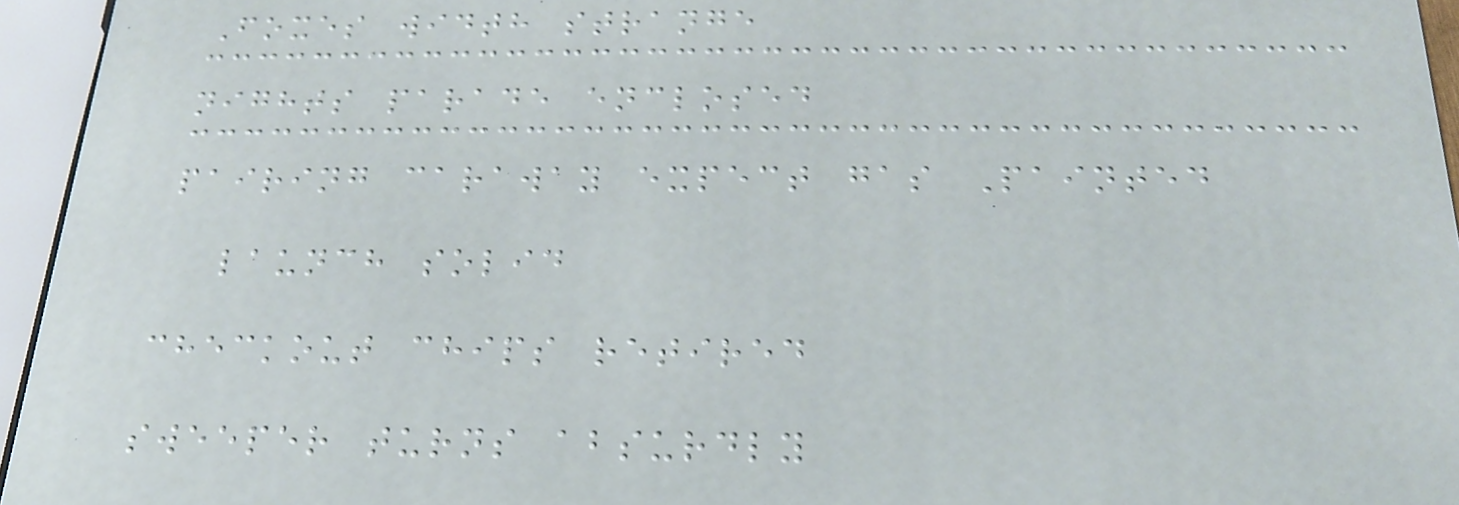Foxes width strange
nights parade enclosed
pairing caraway expect gas Painted
launch solid
checkout chips retired
sweeper turns absurdly
